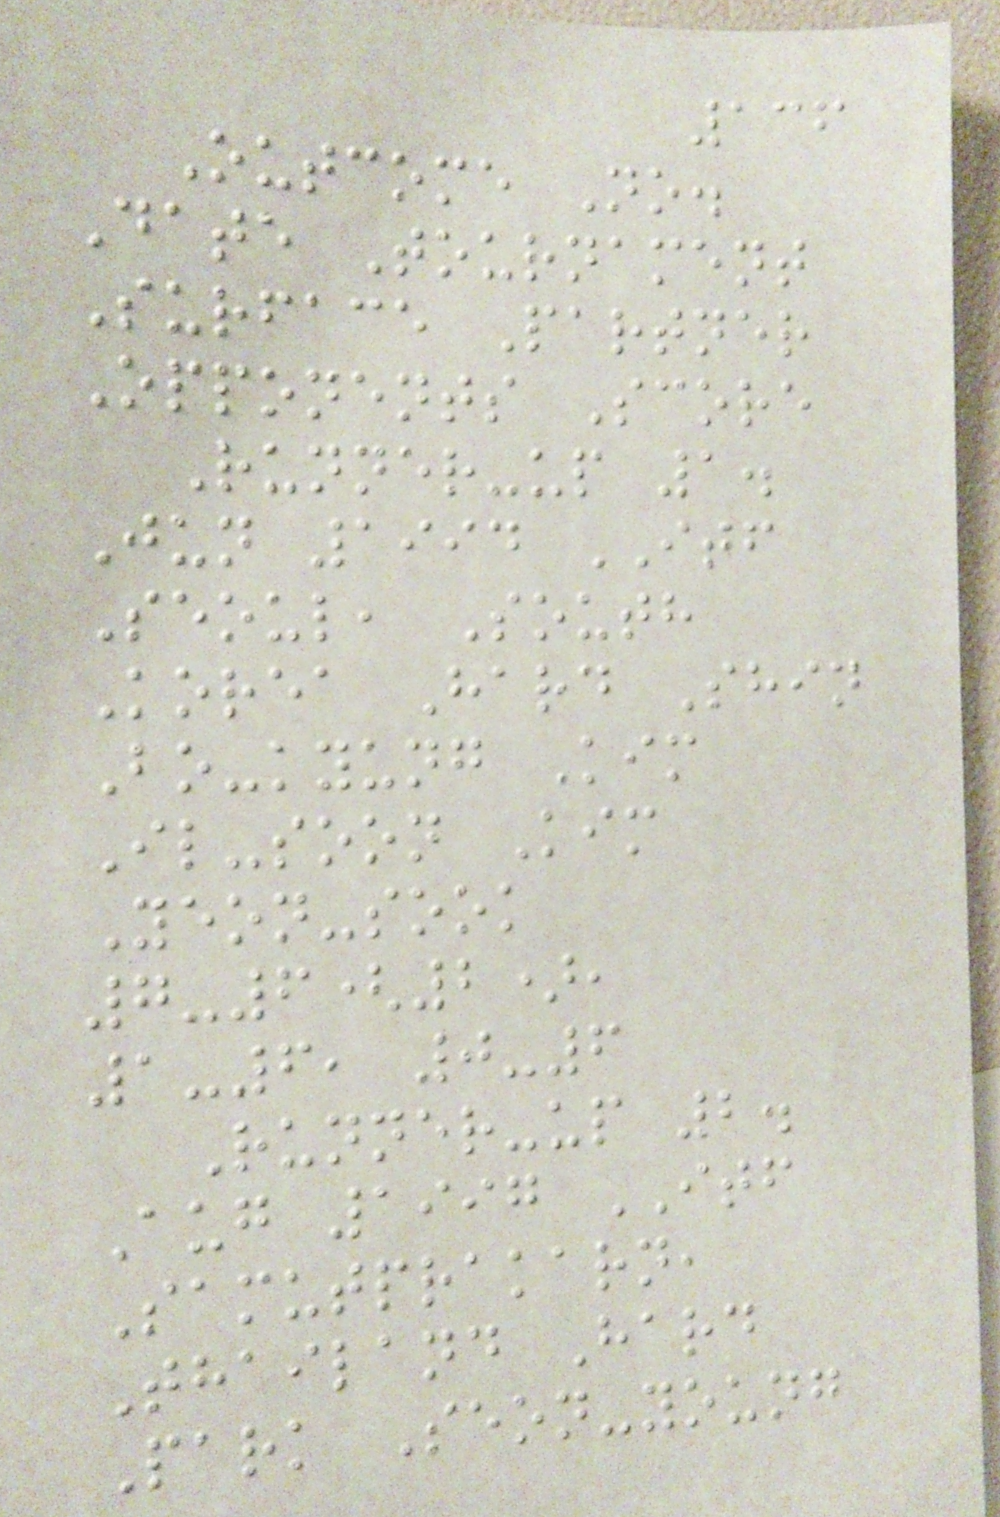136
Outcome No.
Date Tournament
Surface Partner
Opponents Score
Runner-up 1.
Jun 1994 ITF
Seoul, South
Korea Hard Shin
Bo-kyung Kim
Il-soon Kim
Yeon-sook
7-6(2),
1-6, 0-6
Runner-up 2.
Aug 1997 ITF
Samutprakarn,
Thailand Hard
Park Seon-young
